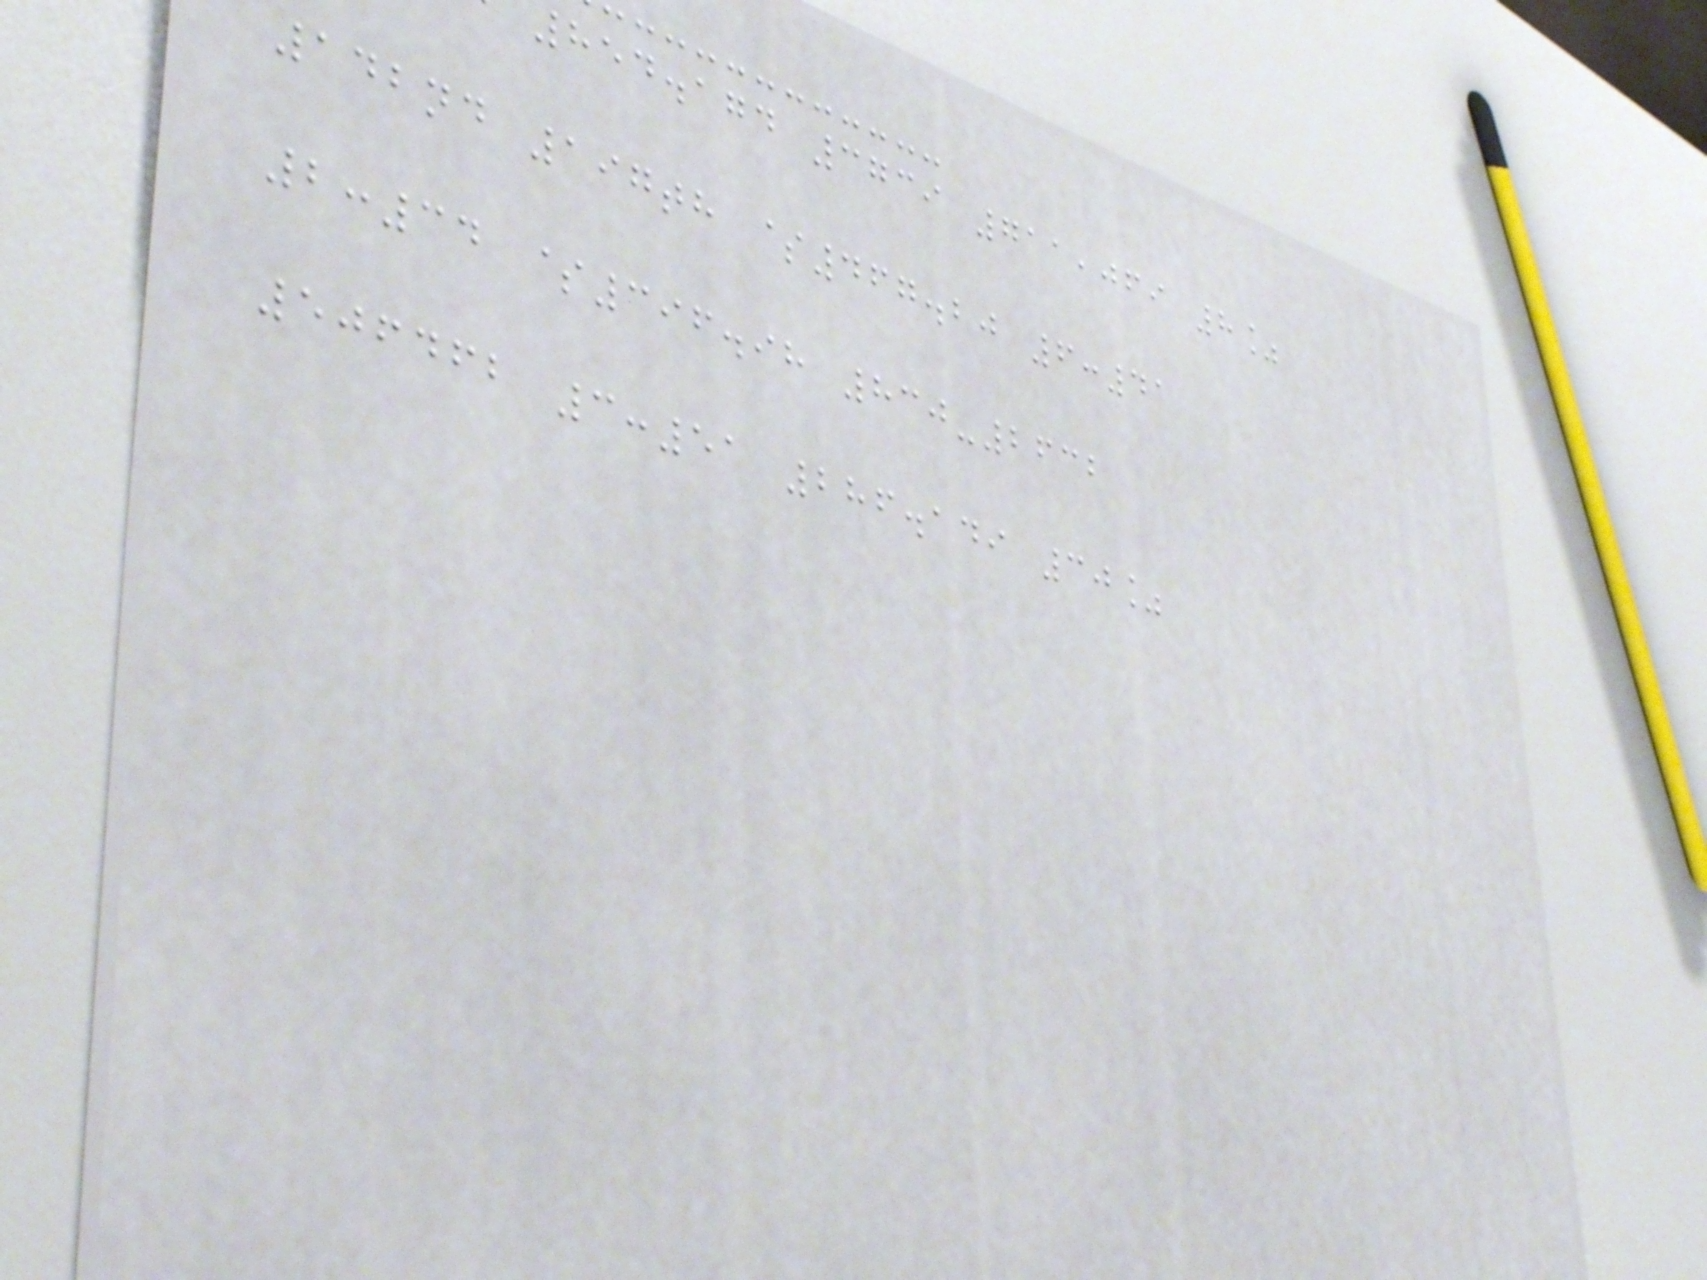854.174 3739 711,069 8%
142nd 197th $467.20 6:41
2:34 $396.98 830-2632
506462 3:51 286.149 30%
